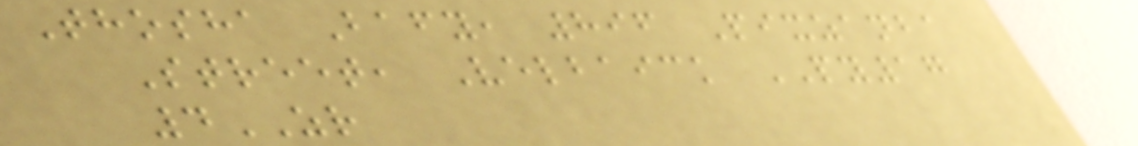Thosha Bafy, 896 Pixzanba
Street, Velbaick PY17
4ZR
